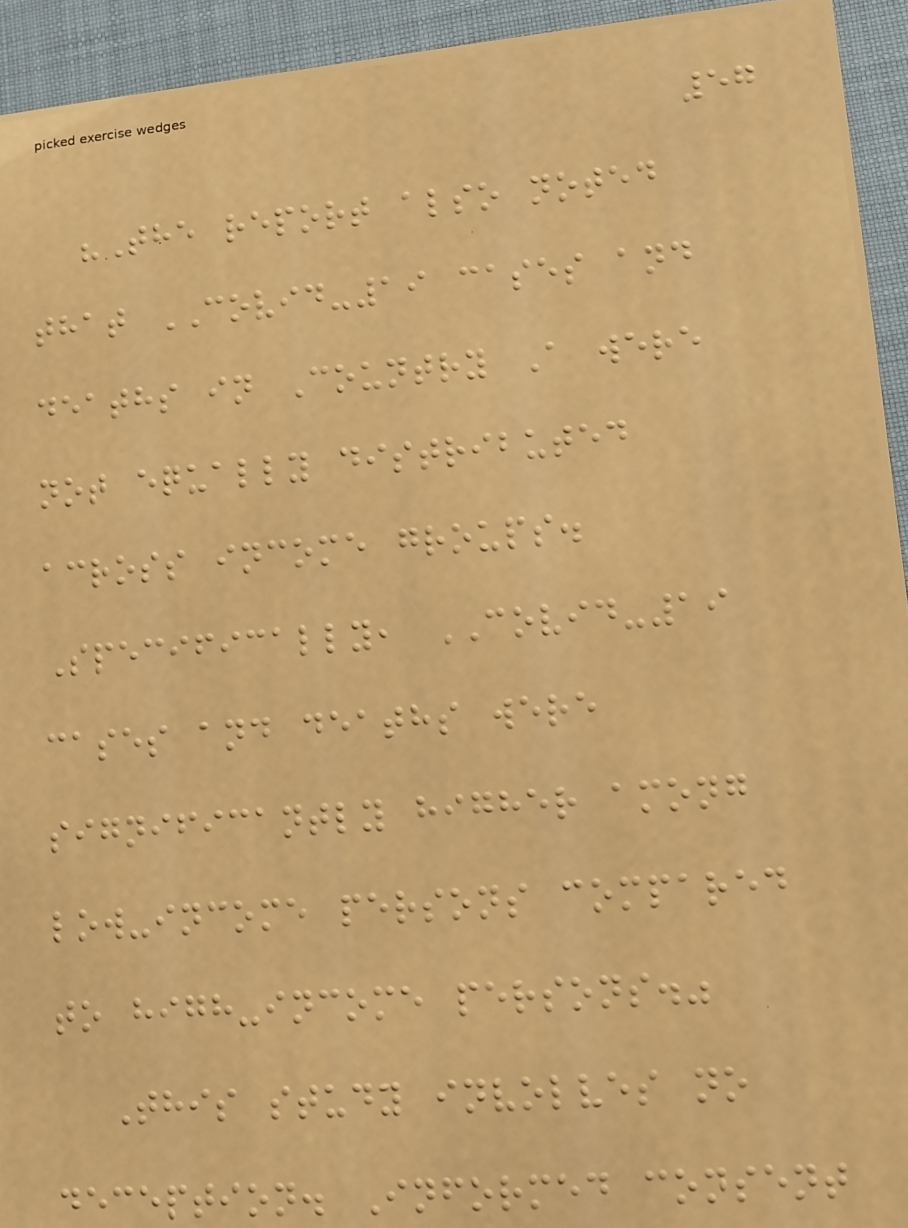57
"The report also noted
that COVID-19 cases and
deaths in Country A were
not equally distributed
across income groups.
Specifically, COVID-19
cases and deaths were
significantly higher among
low-income persons compared
to high-income persons."
This study involves no
deception. Informed consent
